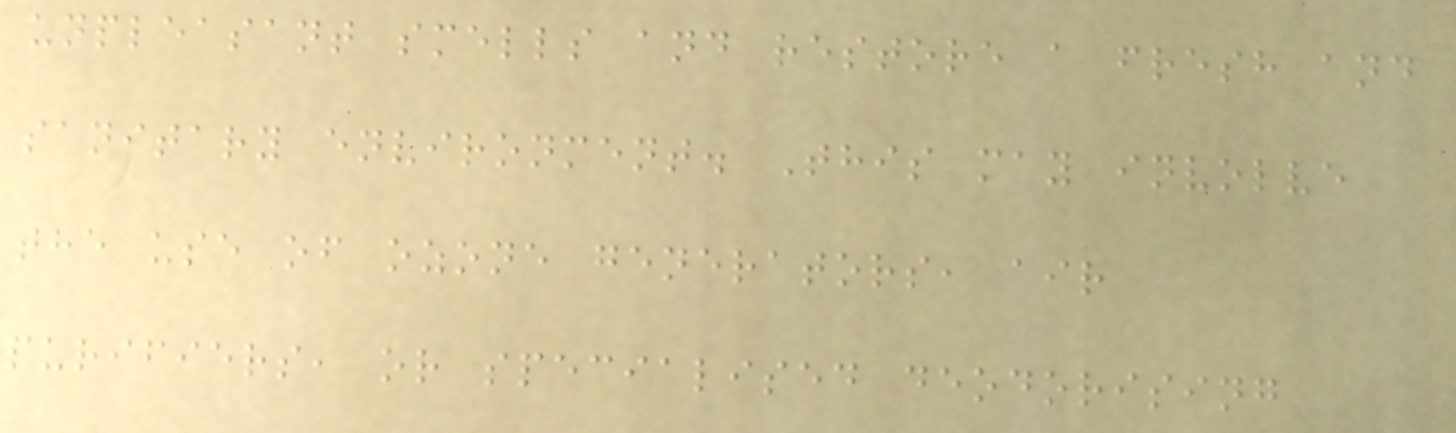unpleasant smells and restore a fresh and
sanitary environment. This may involve
the use of ozone generators, air
purifiers, or specialised deodorising
